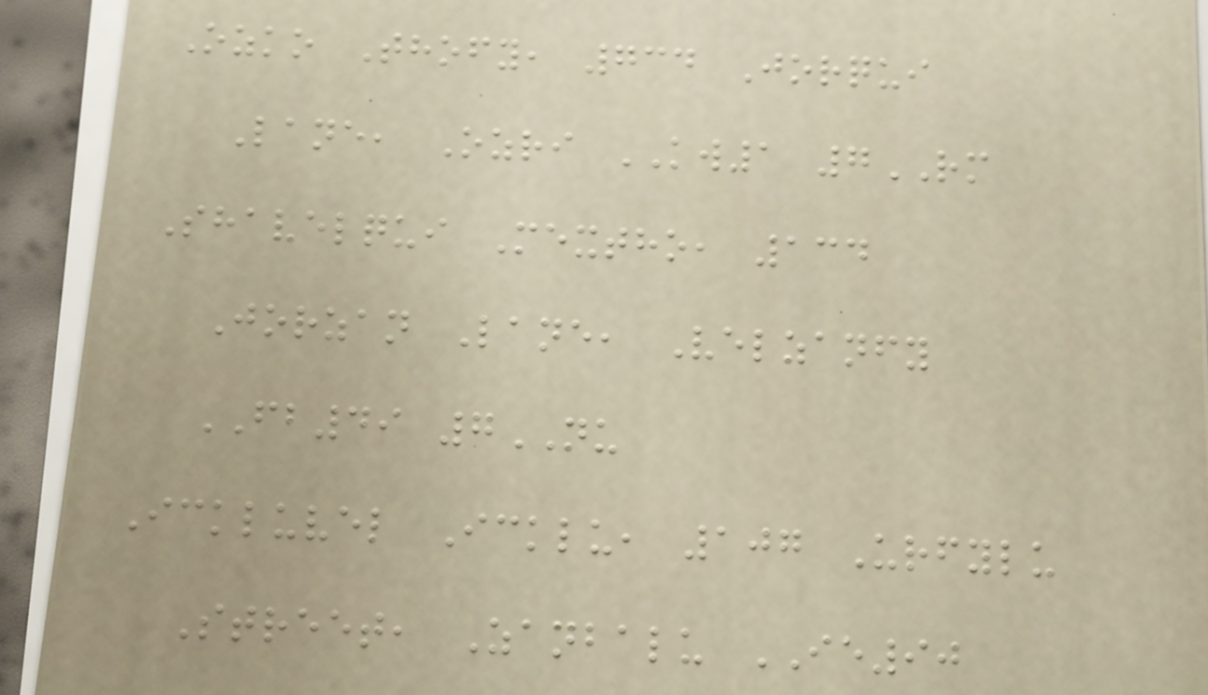Ozko Thofy, 734 Jorqui
Lane, Ozri KW1 7RM
Shavelqui Mextho, 134
Jorzan Lane, Velzanfy
FB49 7NU
Ickluvel Icklu, 107 Urfylu
Street, Zanbalu IE90
